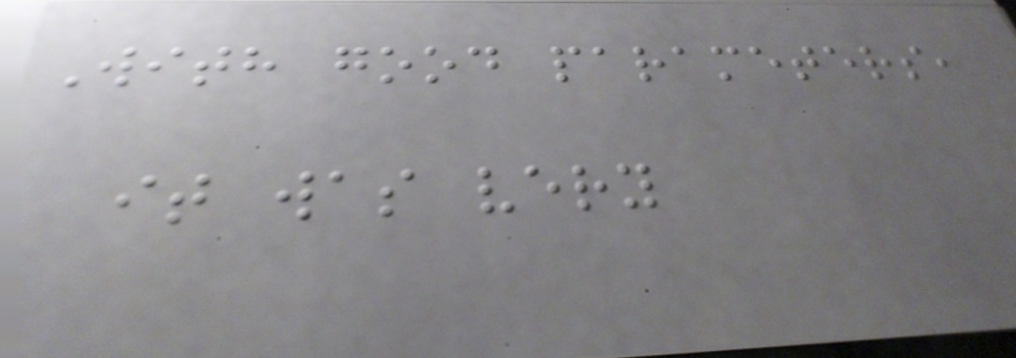With good parameters,
it was very
